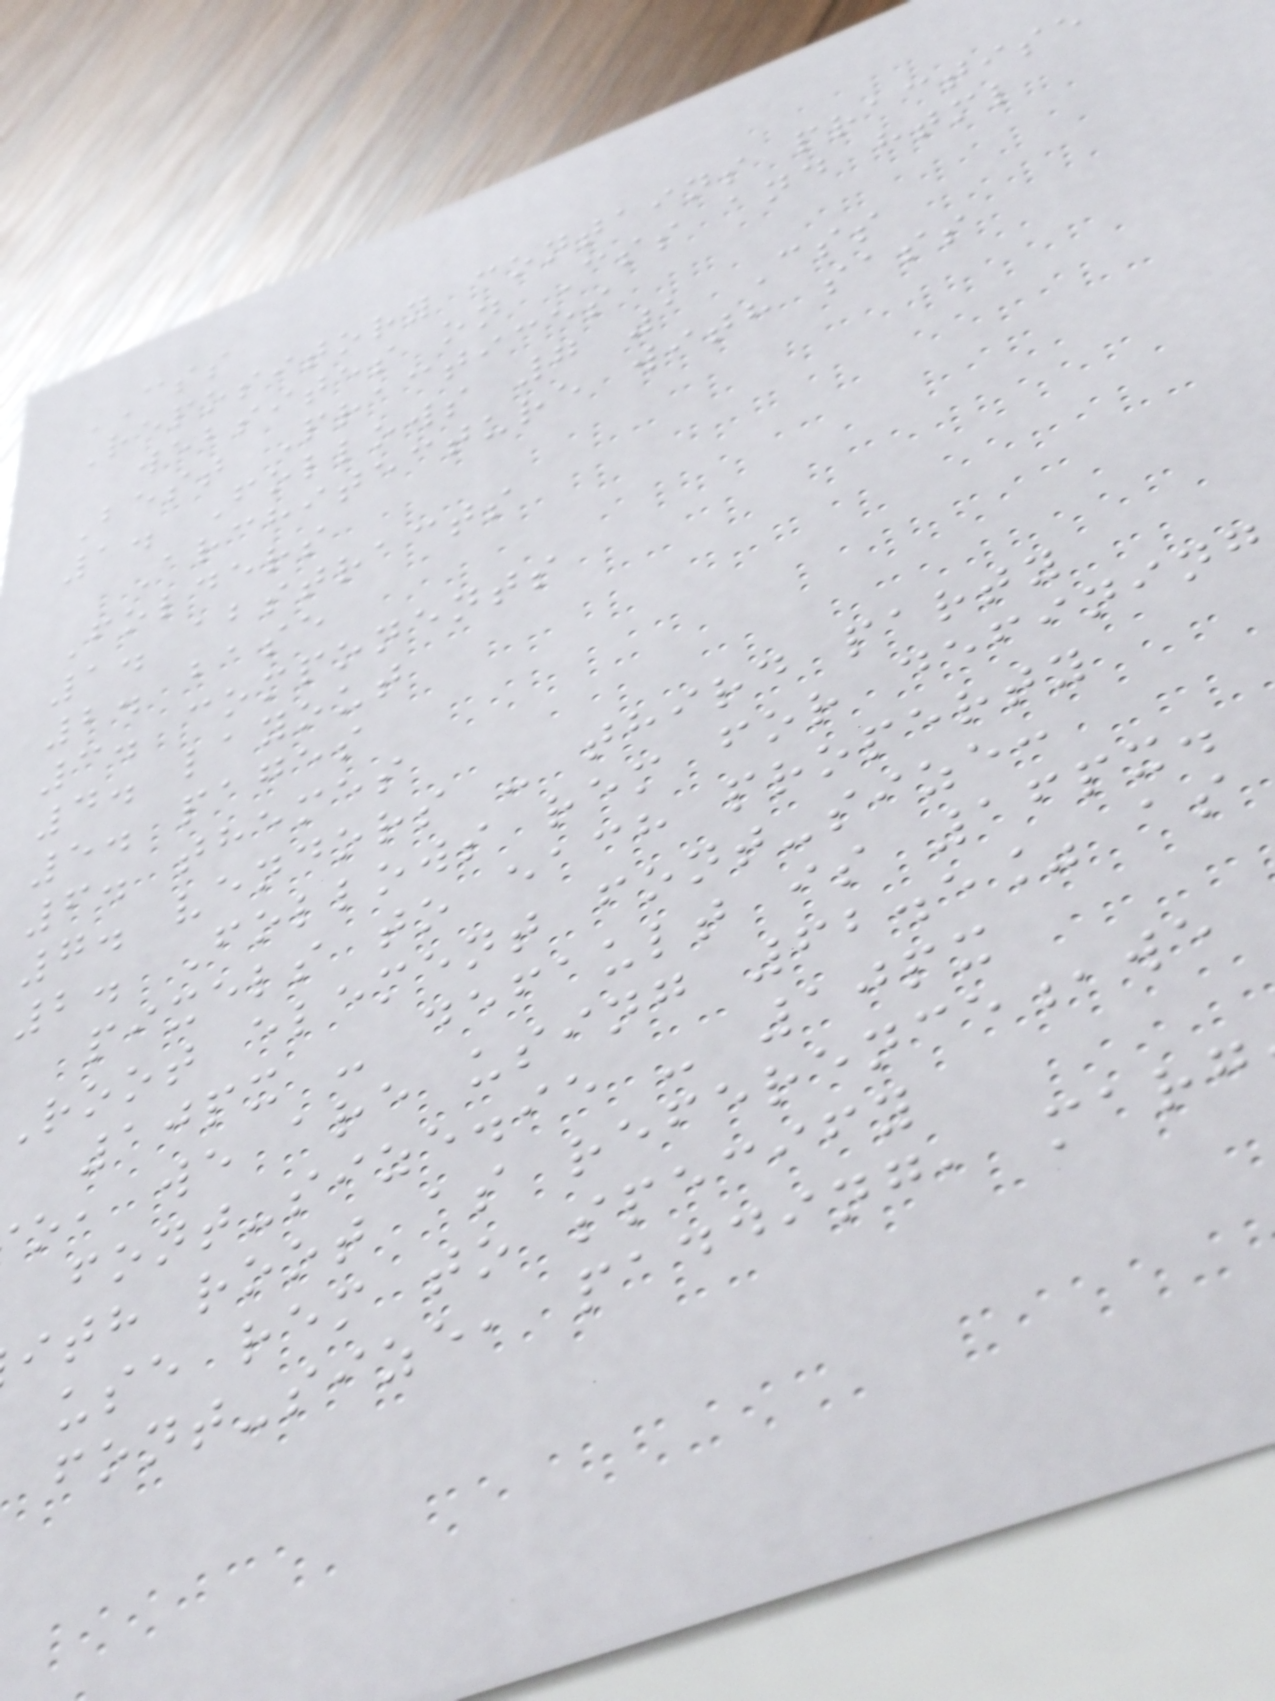CSS
Repository contains practise
websites on Css and html
Best Practices
1. Follows 7 1 Css
Architecture with sass
Folders
1. abstracts
2. base
3. components
4. layout
5. pages
6. themes
7. vendors - third party
2. Follows rem for defining
pixels to each property
Root element font-size:
10px - default is 16px.
o, we are using 62.5% as
font-size.ie - 10px
ith root as reference,we
use rem to specify
font-size, padding, marg
